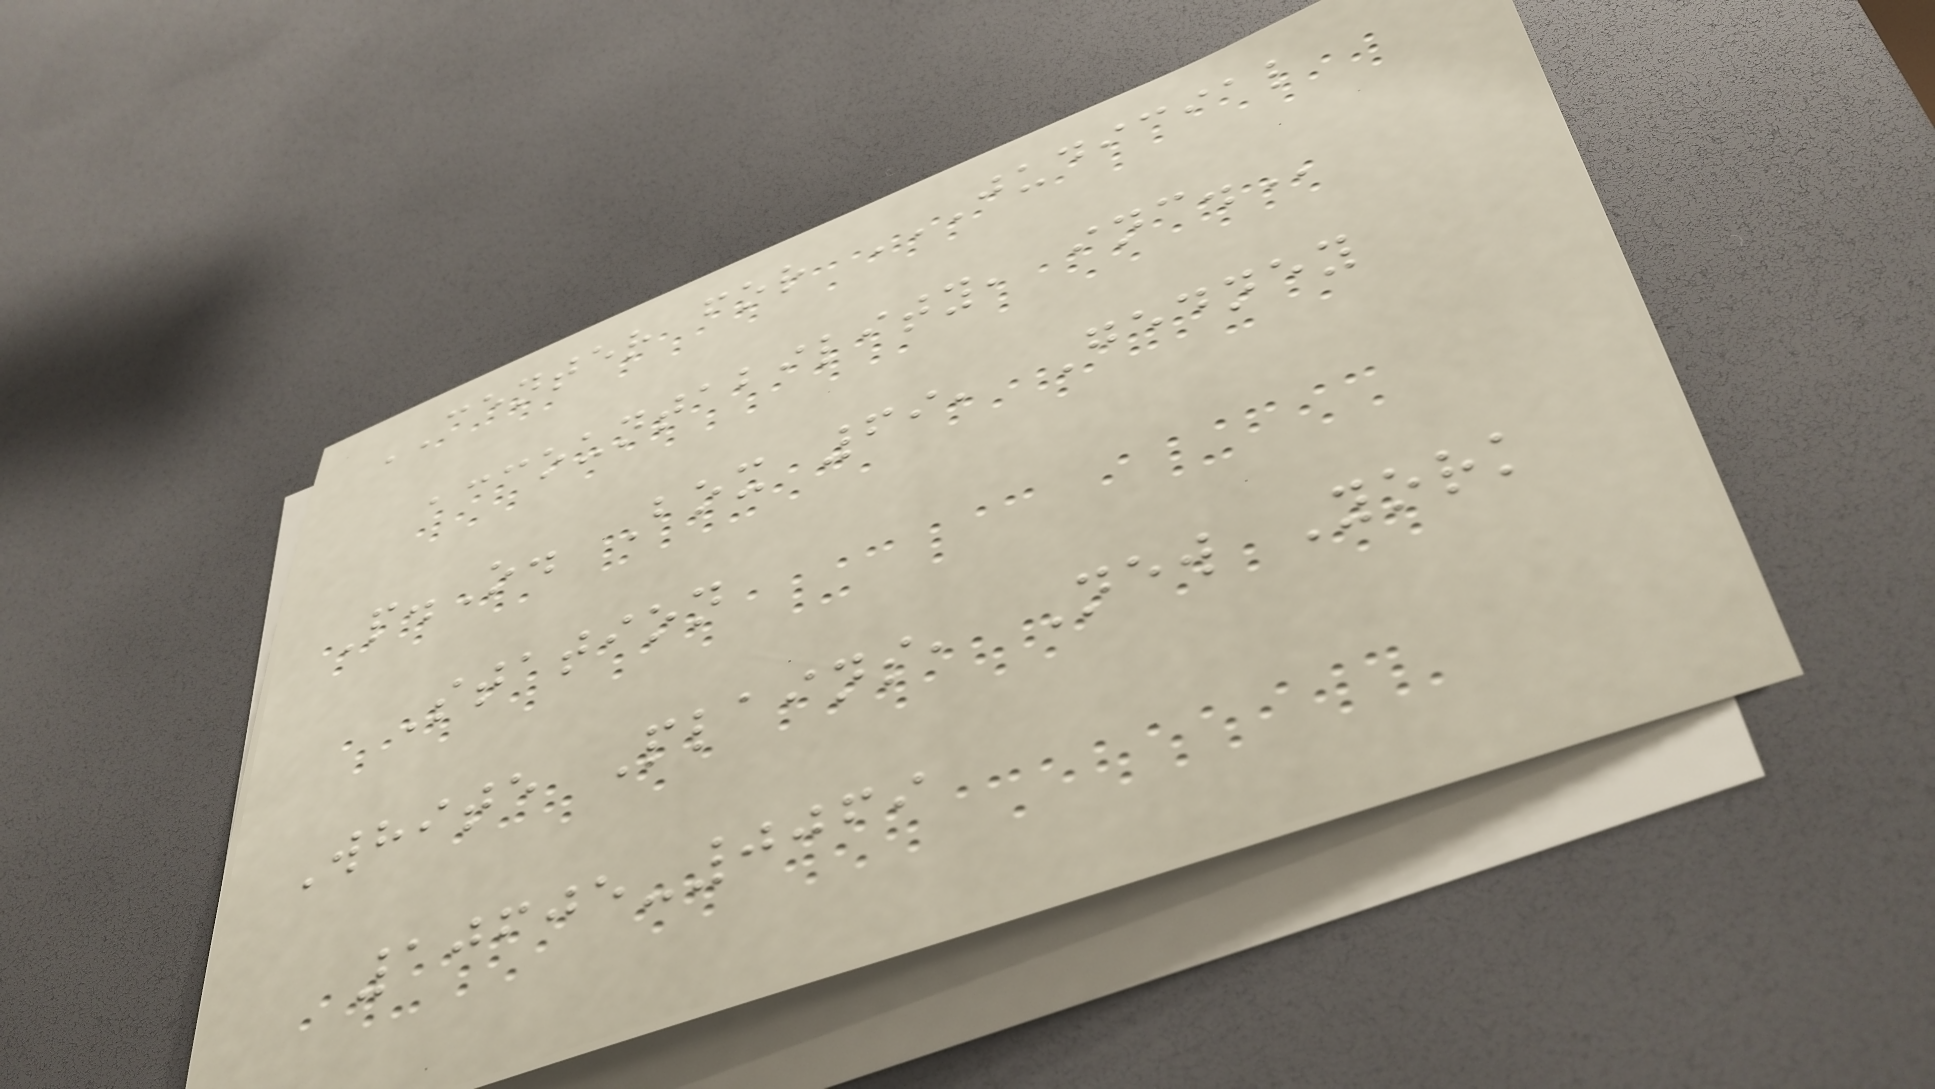CENTER for JUDICIAL
ACCOUNTABILITY, INC.
P.O. Box 69, Gedney
Station
White Plains, New York
10605-0069
